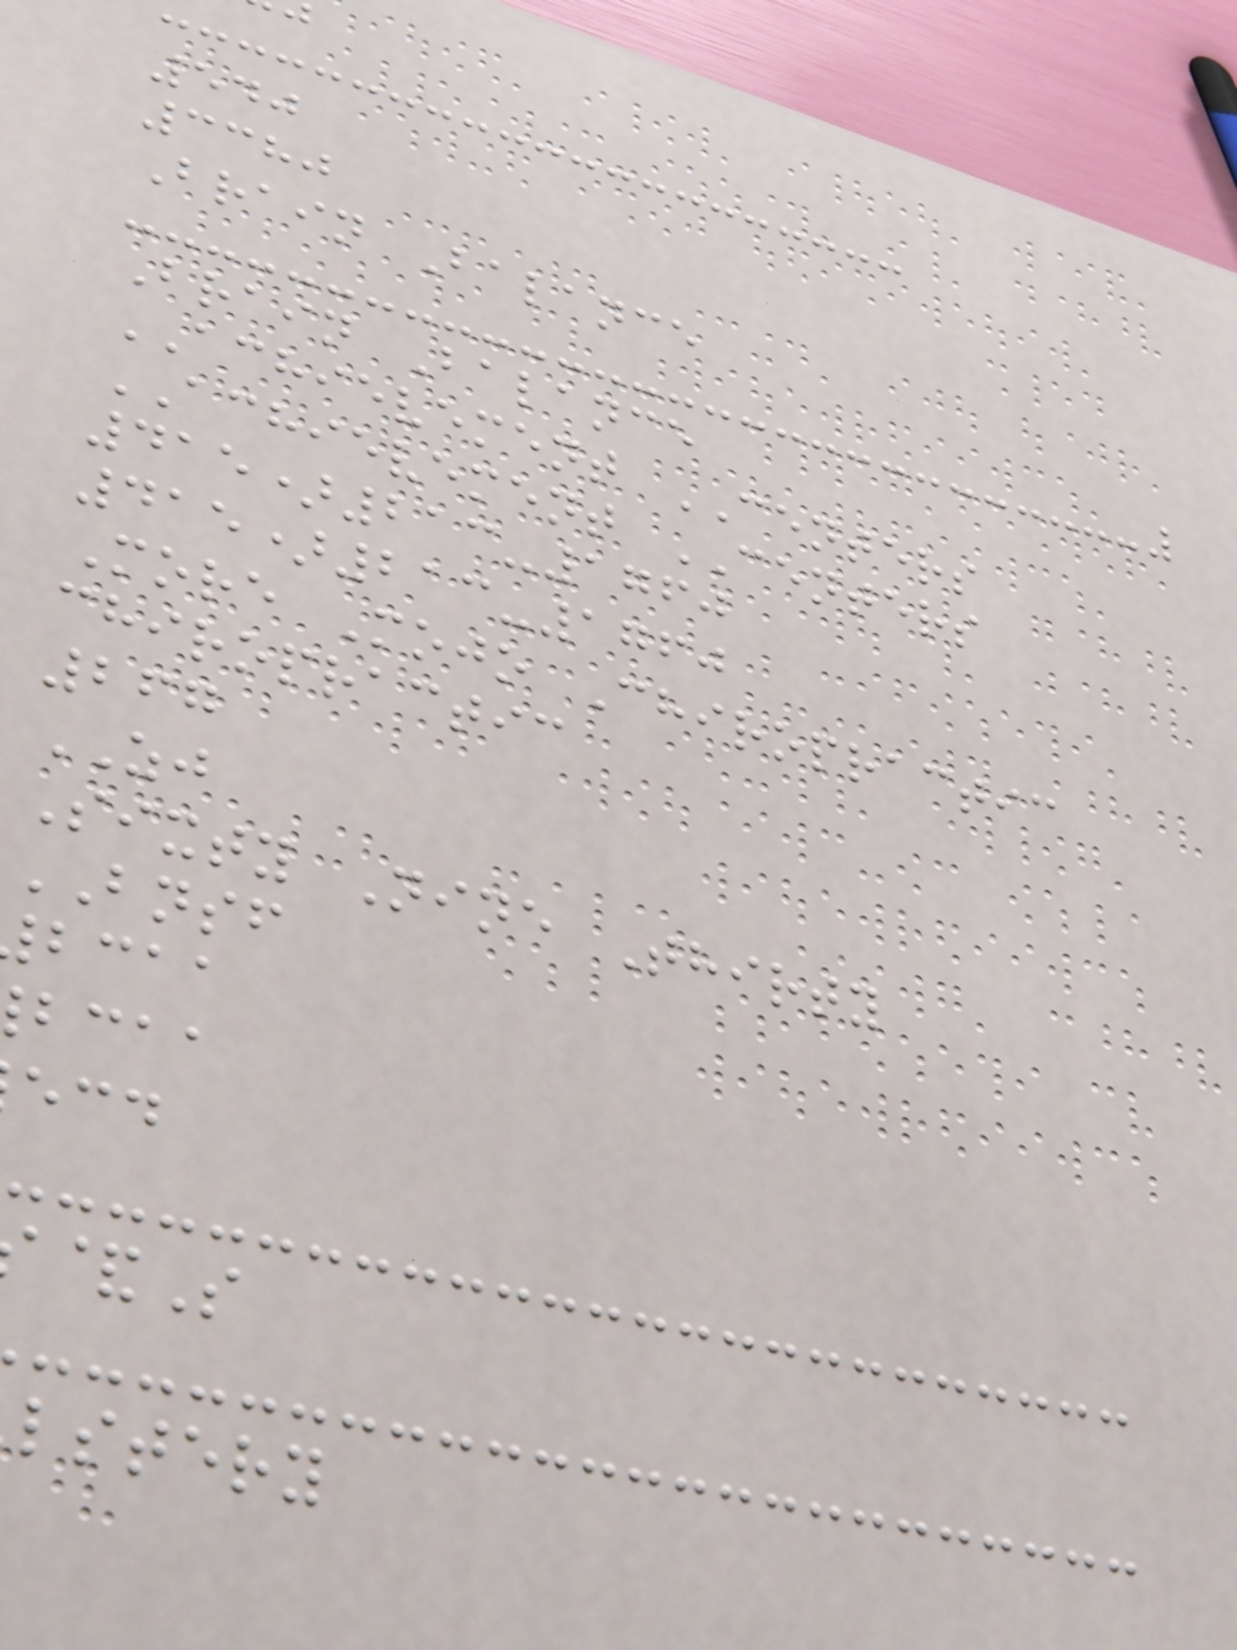540
3380
Brain Balance
Brain Balance
ACHIEVEMENT CENTERS
ACHIEVEMENT CENTERS
415)213-1760
415)213-1760
More Mojo Chiropractic
chiropractic
267
ZJ
Sixty Nine Thirty
BNSF
bcaa
bcaa
&S
lstery
